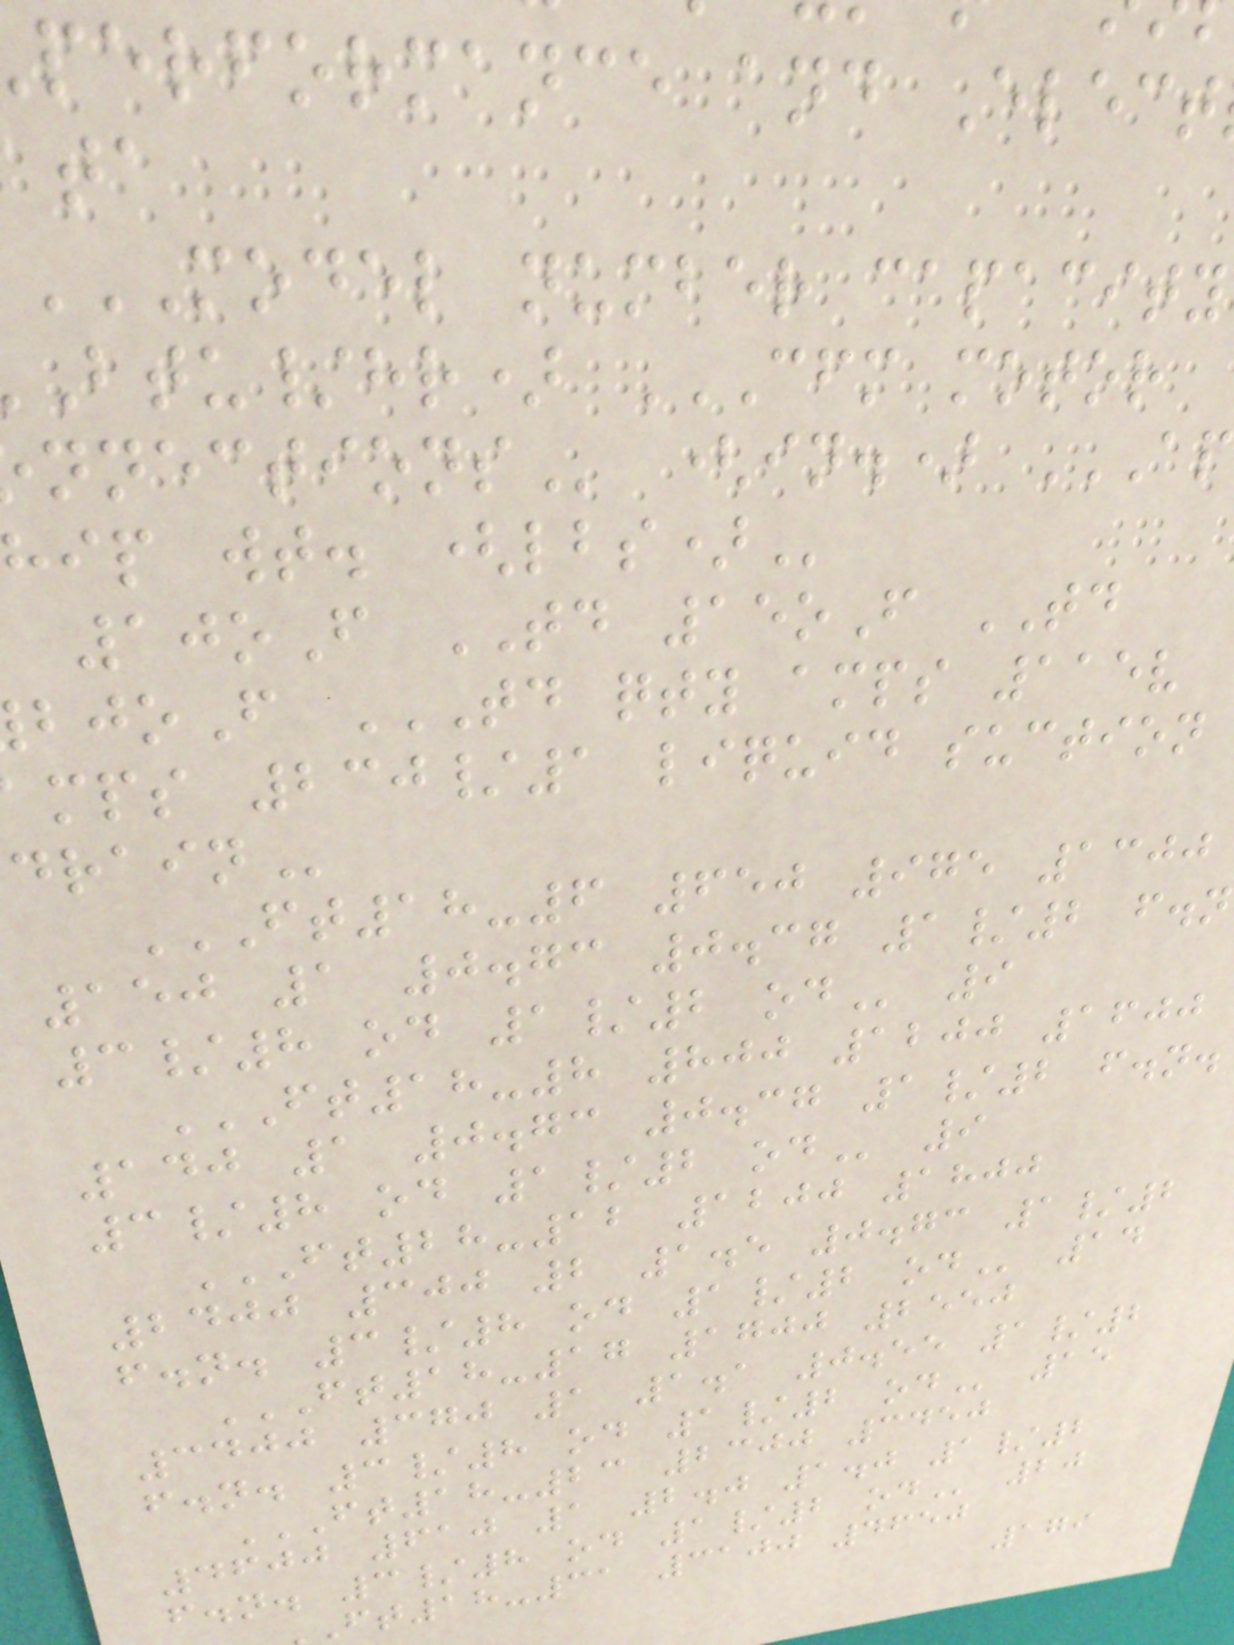performance and Elect
hip wt.
10oF TD 15oF TD
mps 230/1 liquid suction
FT18-6 650 975 1300
150 1 0.73 0.37 1/2
3/8 od 1/2
FT18-8 800 1200 1600
140 1 0.73 0.37 1/2 f.n.
3/8 od 1/2
FT28-12 1200 1800
2400 300 2 1.5 0.73 1/2
f.n. 3/8 od 1/2
FT18-17 1700 2550
3400 370 1 1.1 0.55 1/2
f.n. 3/8 od 1/2
FT18-23 2300 3450
4600 610 1 2.0 1.0 1/2
f.n. 3/8 od 1/2
ft18-31 3100 4650
179
